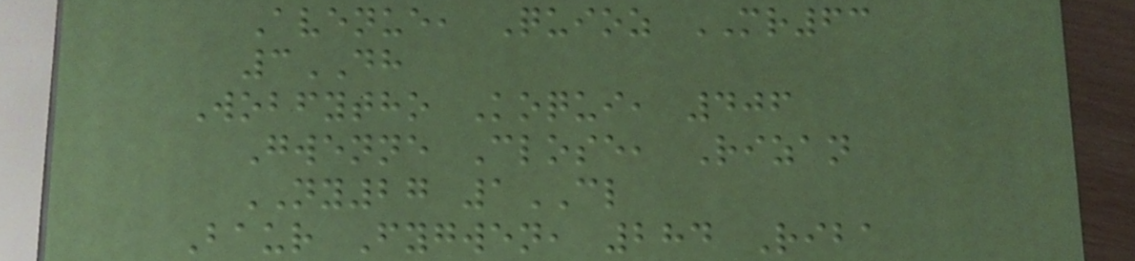Avenue, Quioz MR63
3DH
Wobfytho Koqui, 406
Gwenne Close, Rizan
NY27 1CL
Baur Fygwen, 284 Riba
